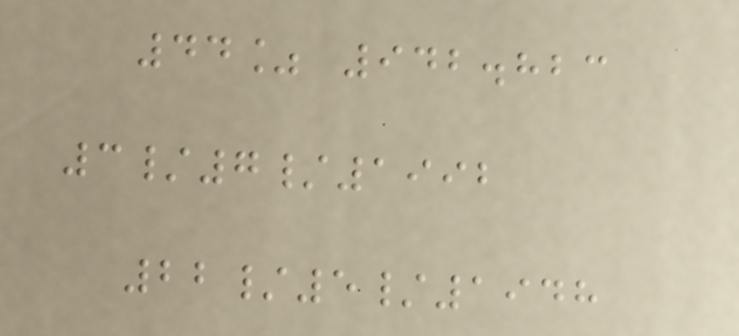44% 942.823
3/7/1992
22/5/1948
